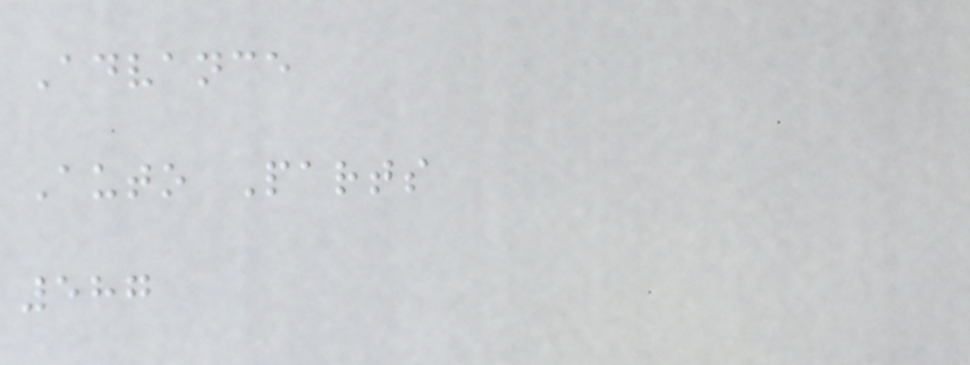Advance
Auto Parts
587
